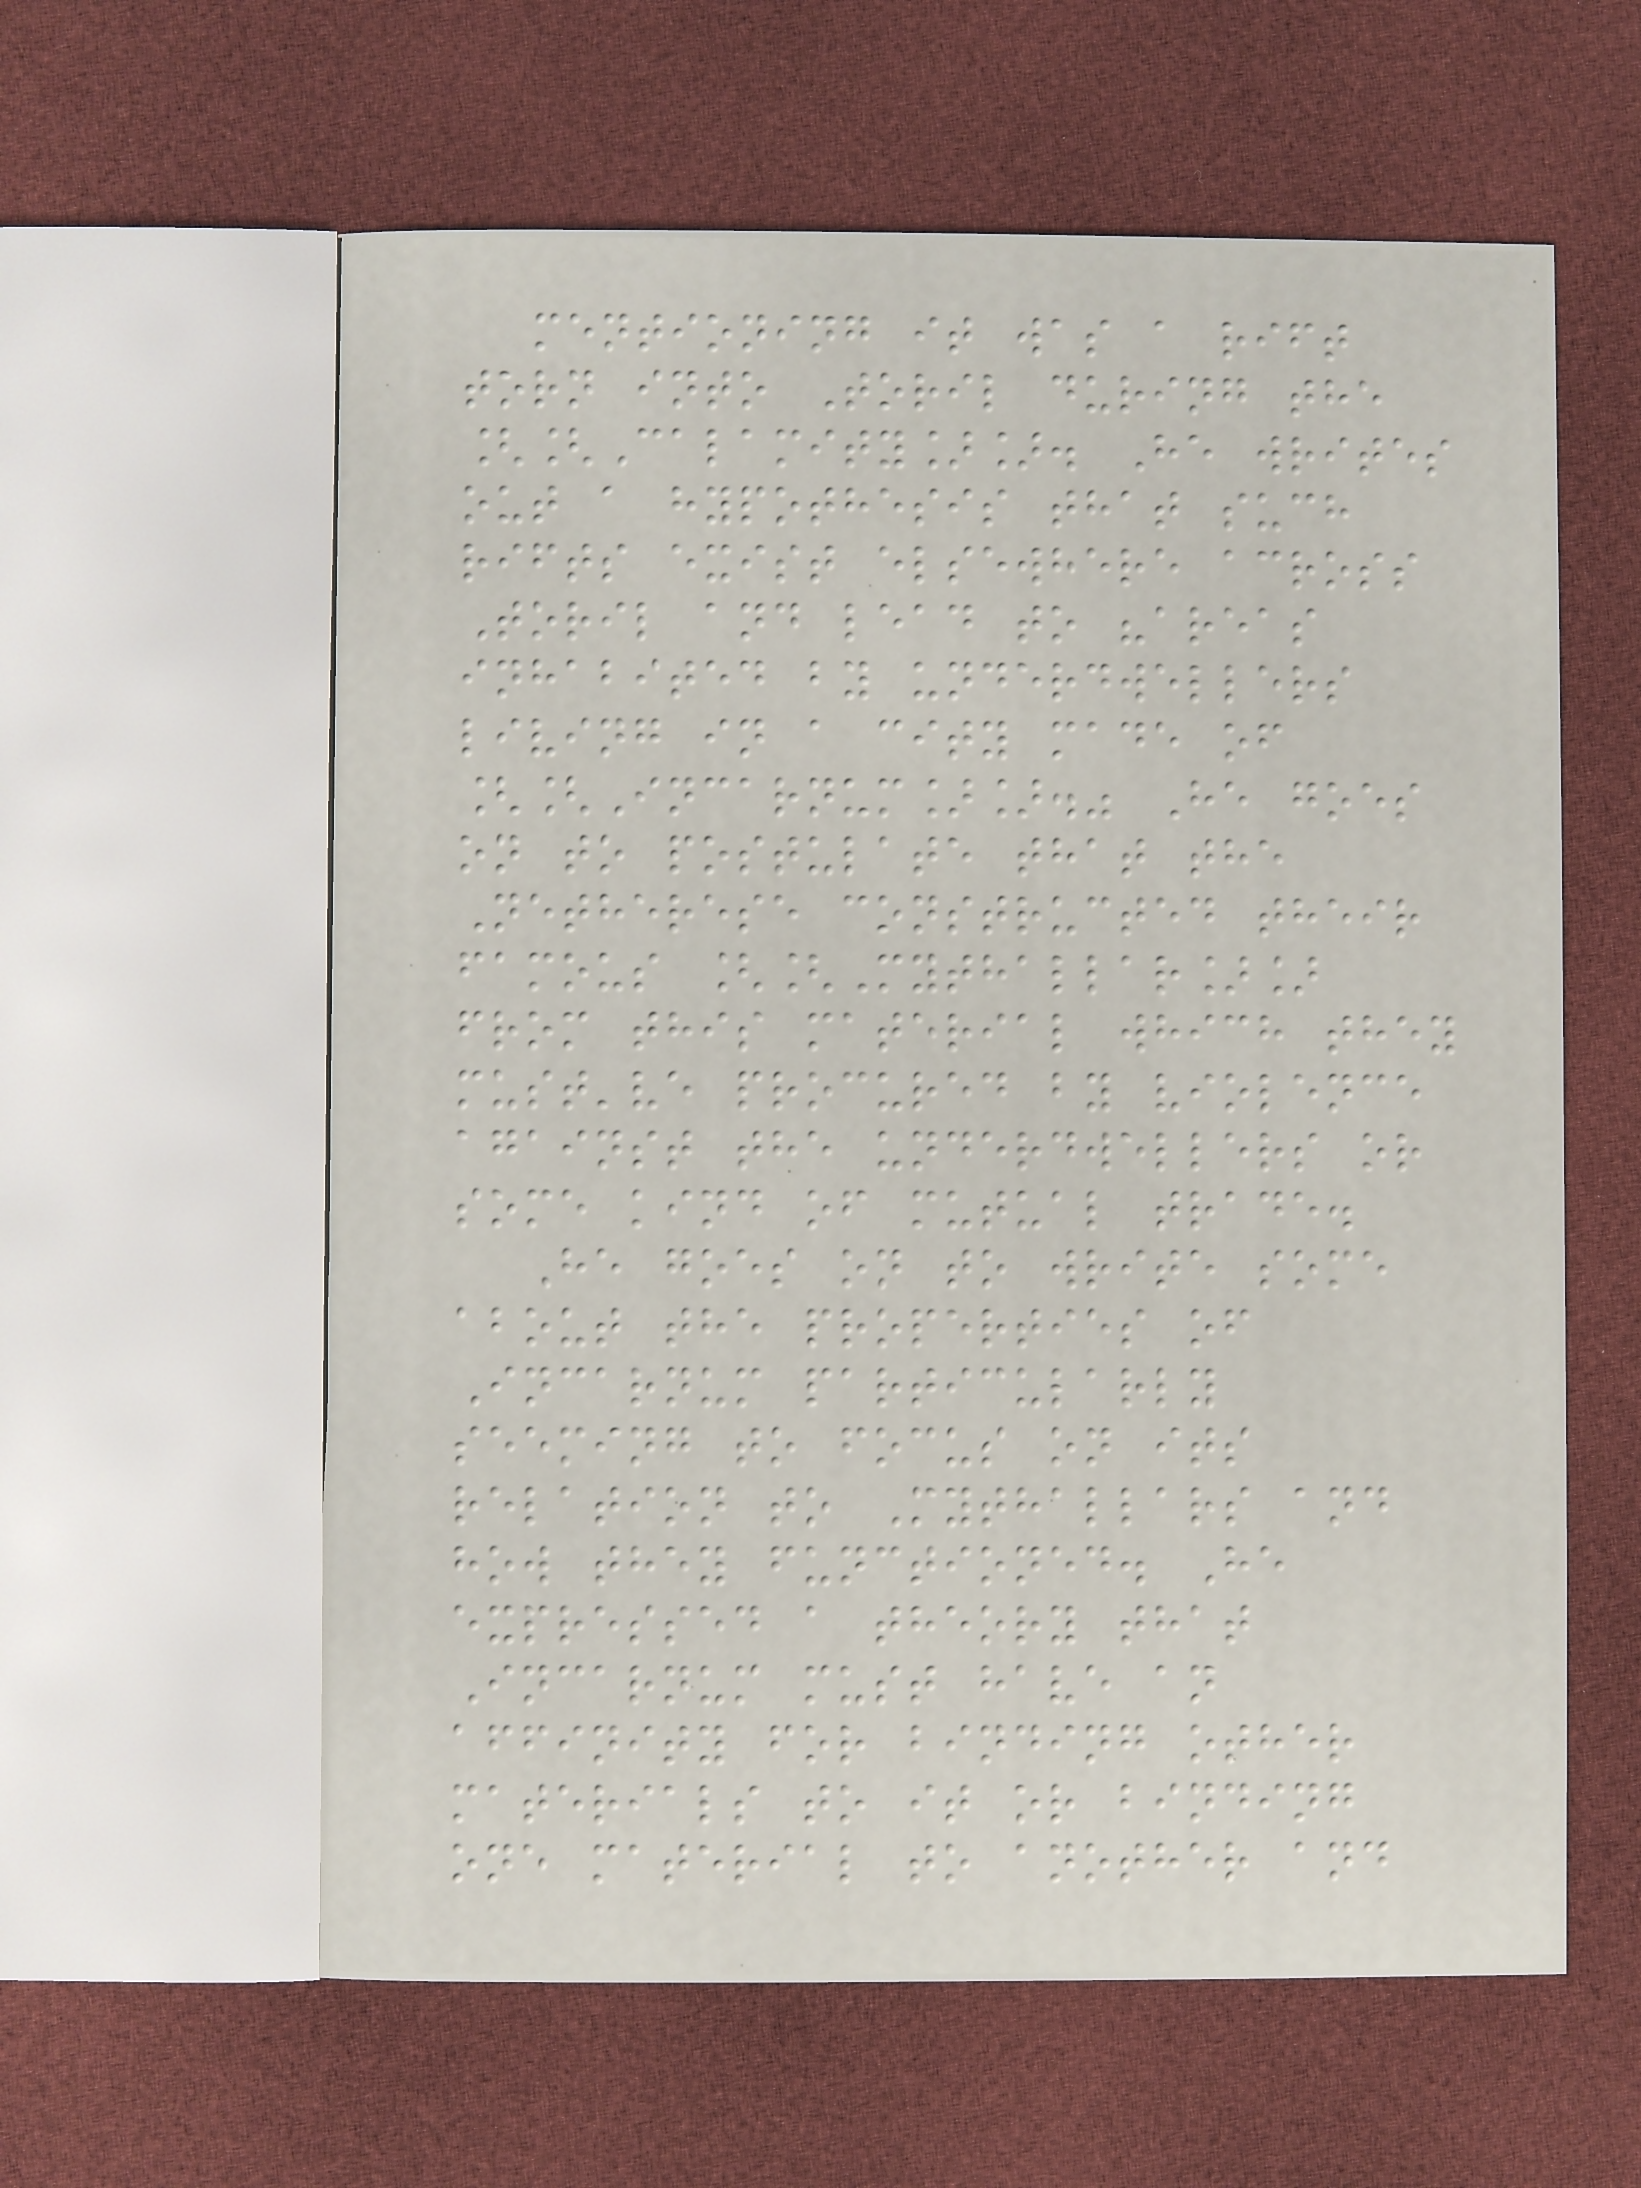mentioning it was a rift
torn into Toril during the
[[Calamity]]. He writes
out a hypothesis that such
rifts exist elsewhere across
Toril and lead to "areas
inhabited by underdwellers
living in a city made of
[[Incarnum]]." He goes
on to postulate that the
Netherese constructed their
famous [[Mythallar]]
from this material which they
must've procured by violence
against the underdwellers or
some kind of mutual trade.
He goes on to write some
about the properties of
Incarnum particularly
seeming to focus on its
relation to Mythallars and
how they functioned. He
expressed a theory that
Incarnum must have an
affinity for binding other
materials to it or binding
one material to another and
